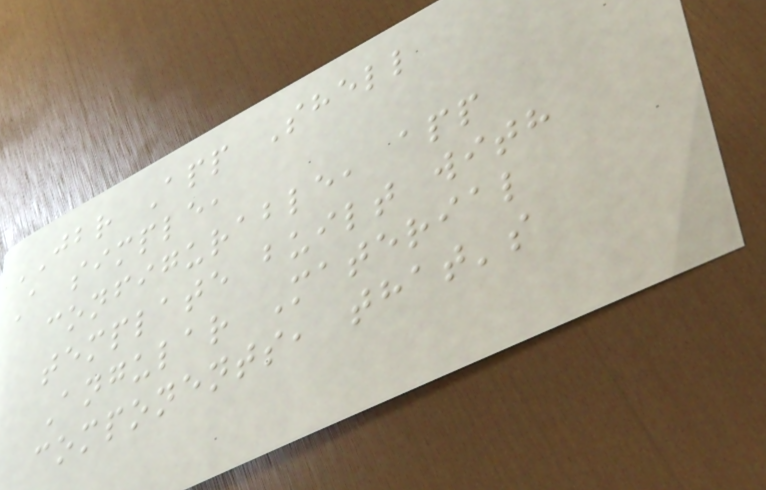JBR App Shell
A simple,
configurable, app
template built with
Angular Material
components, that's
